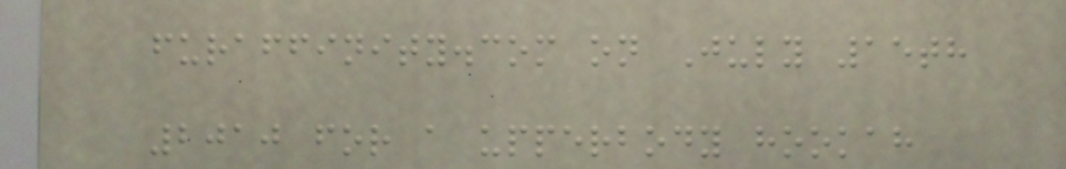furaffinity.com on July 15th
2010 for a upperbody hookah
